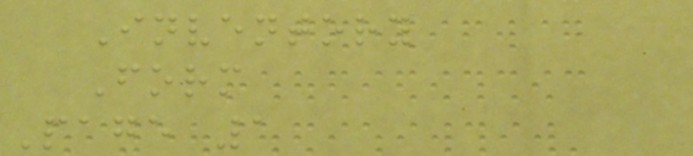Inventory
Form
Page 1
